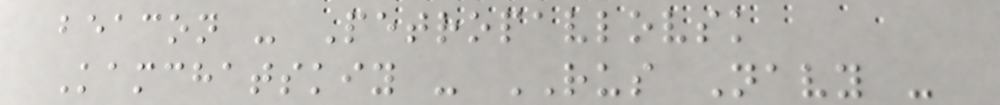beacon - Petropavlovsk
Kamchatskiy - RUS Navy -
